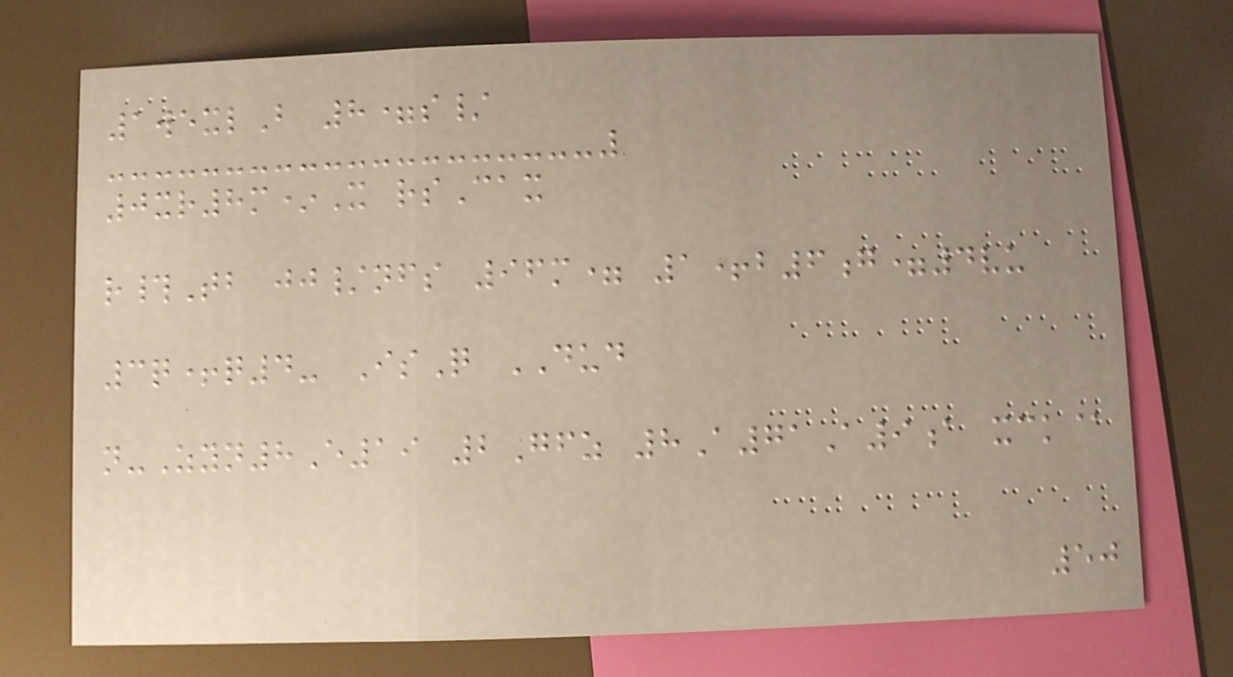1wexlB 8=s/
0xr8m*X rsCax
r#Tb jj/nfs 96m= 1+b6g=4vu
3q+q4- IsQ DUD
n-Zyn8E19 2Gfz 8A71A9a xck@
50
